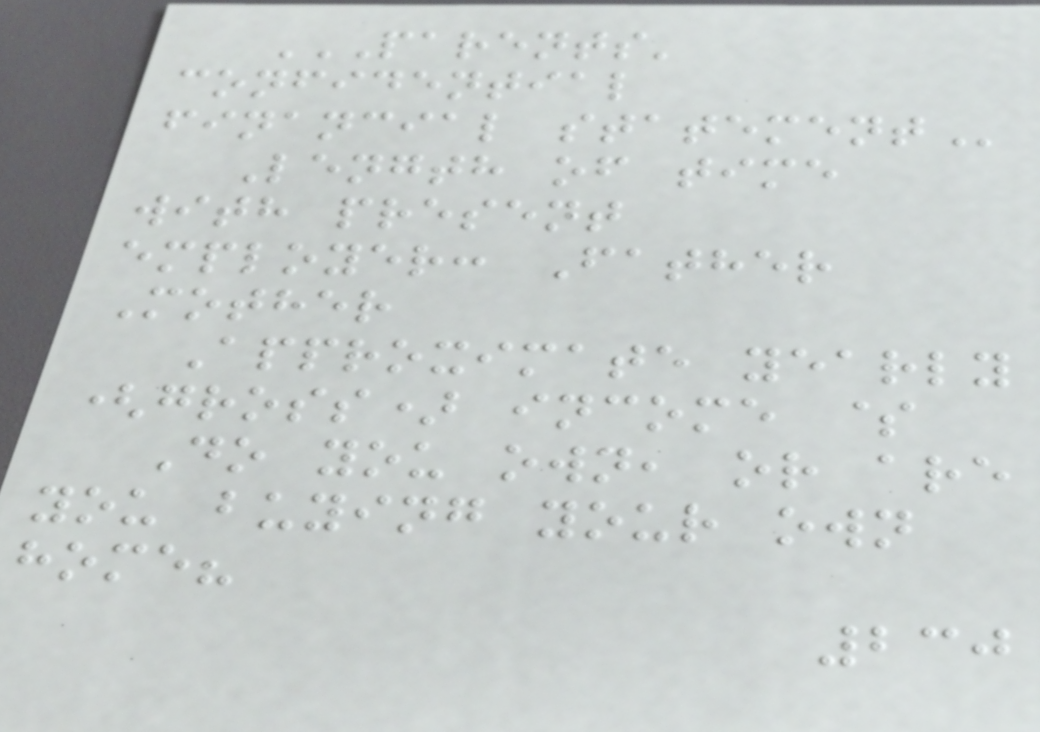PARENTS'
CONFIDENTIAL
FINANCIAL STATEMENT
Length of time
with present
employer: Father
Mother
Approximate yearly
(gross) income $
Do you own, or are
you buying your own
home?
230
